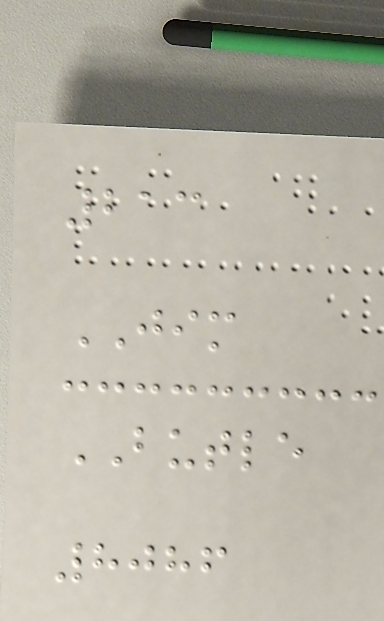213
JIM
BUTLE
8086
